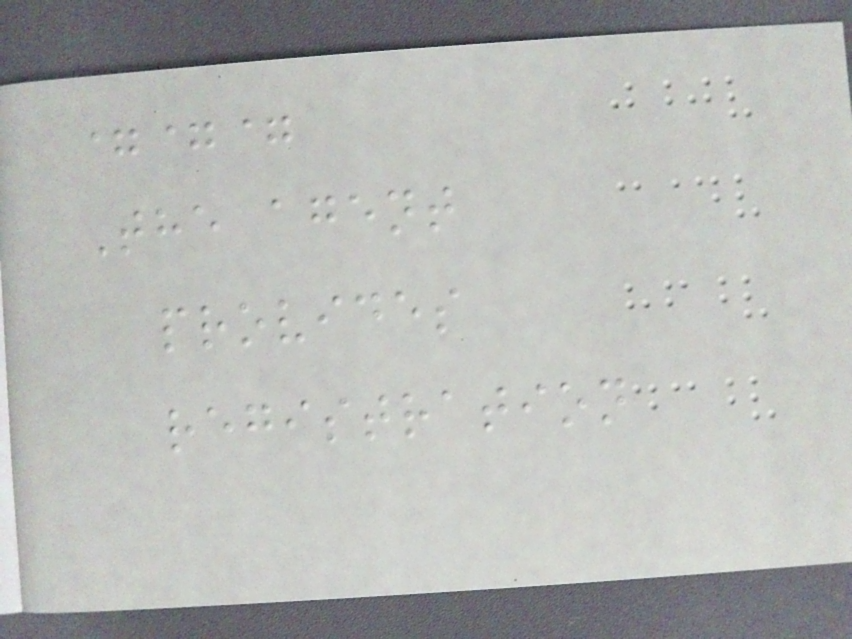===
The agent
provides
registration
